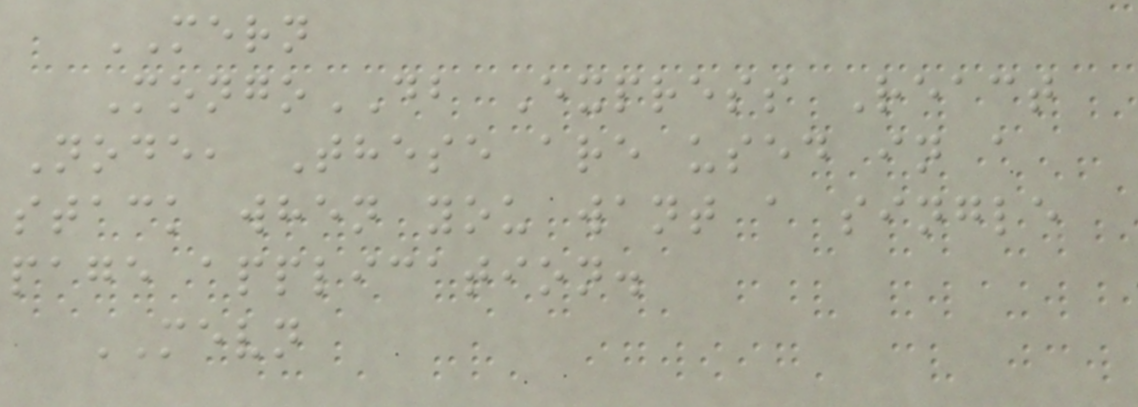MERN
MongoDB Express React
Node, These are used in a
stack when you want a single
page application.
MEVN
